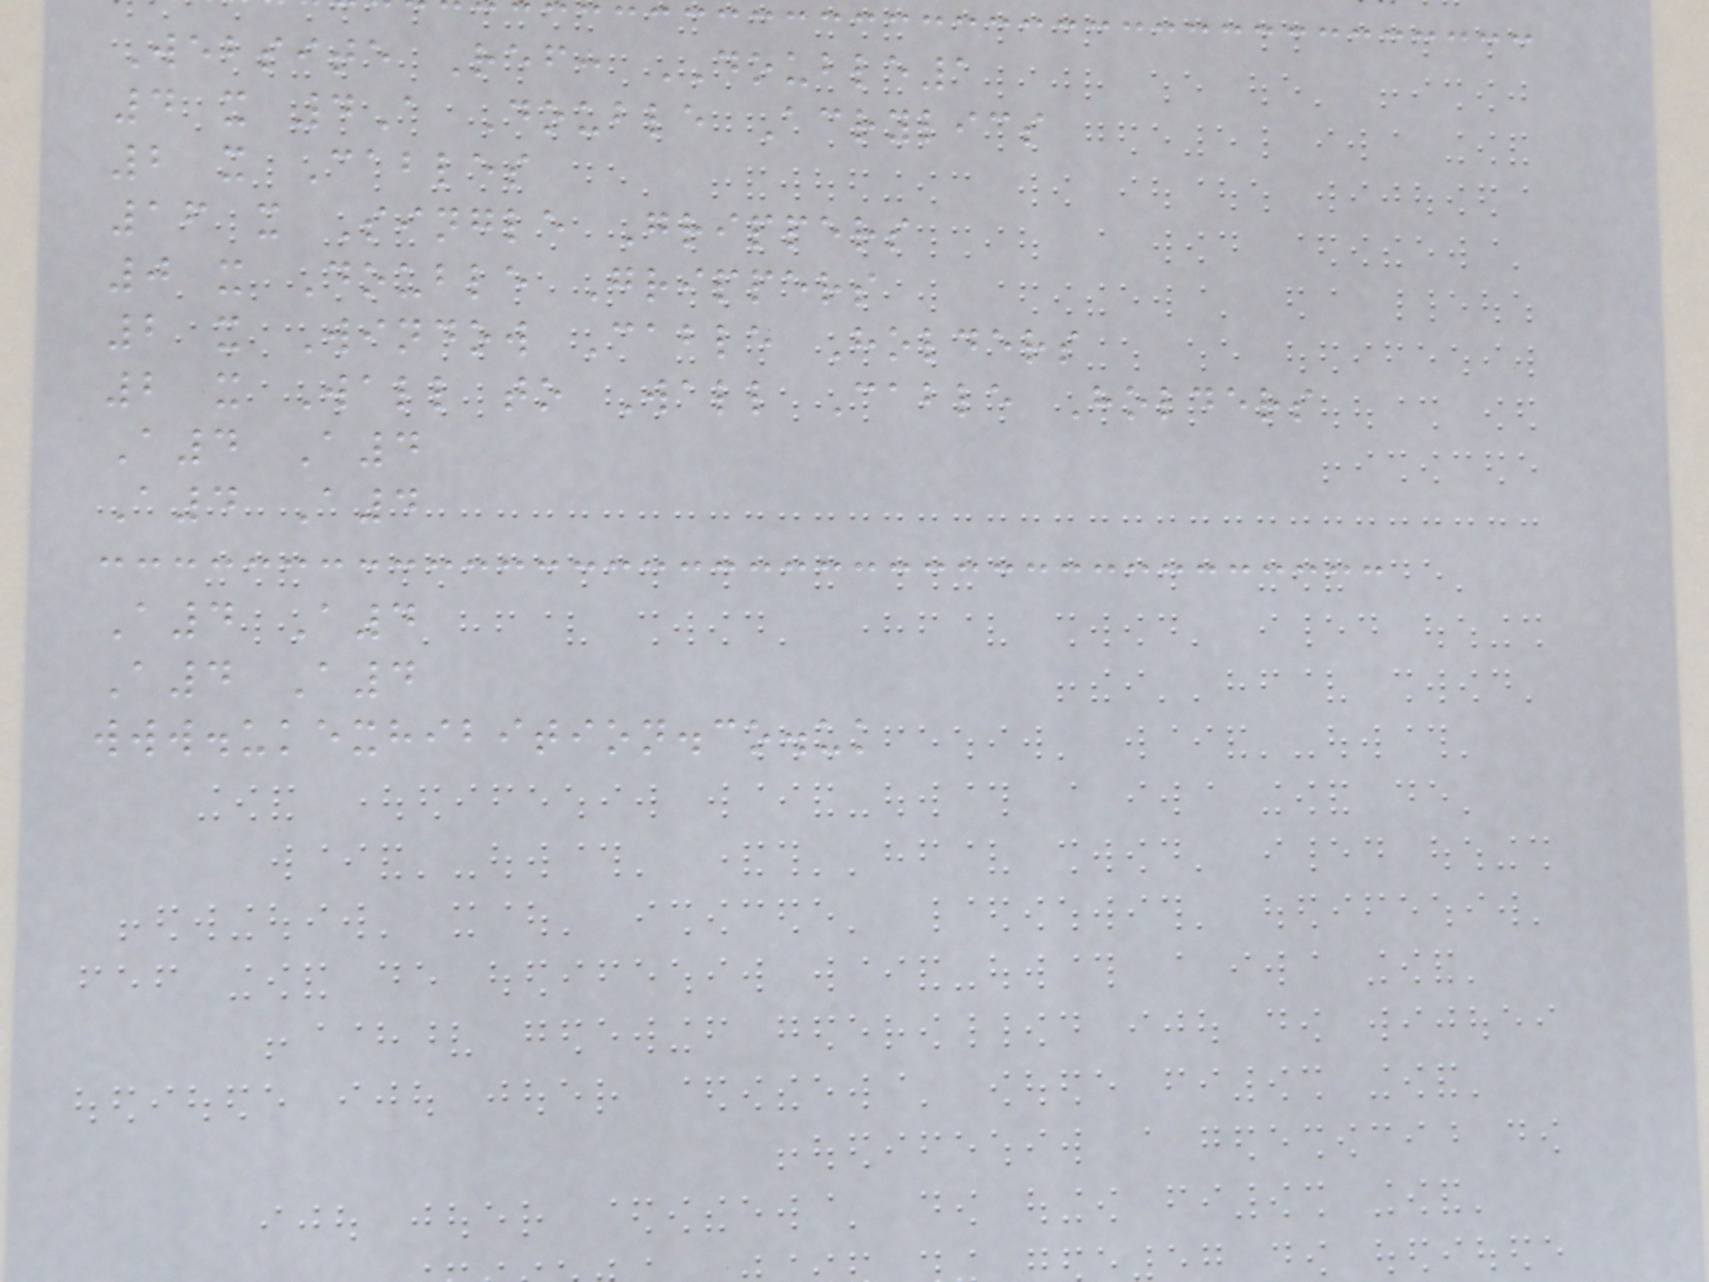Website Ref: DOUBLE1
4 x 4A Double Acrylics
2 x Cables
16 x Single Grippers
0 x Double Grippers
2 x Window Cable Holders
2 x Wall to Wall Cable Holders
A4 A4
A4 A4
A4 A4
A4 A4
www.ukexhibition.co.uk
